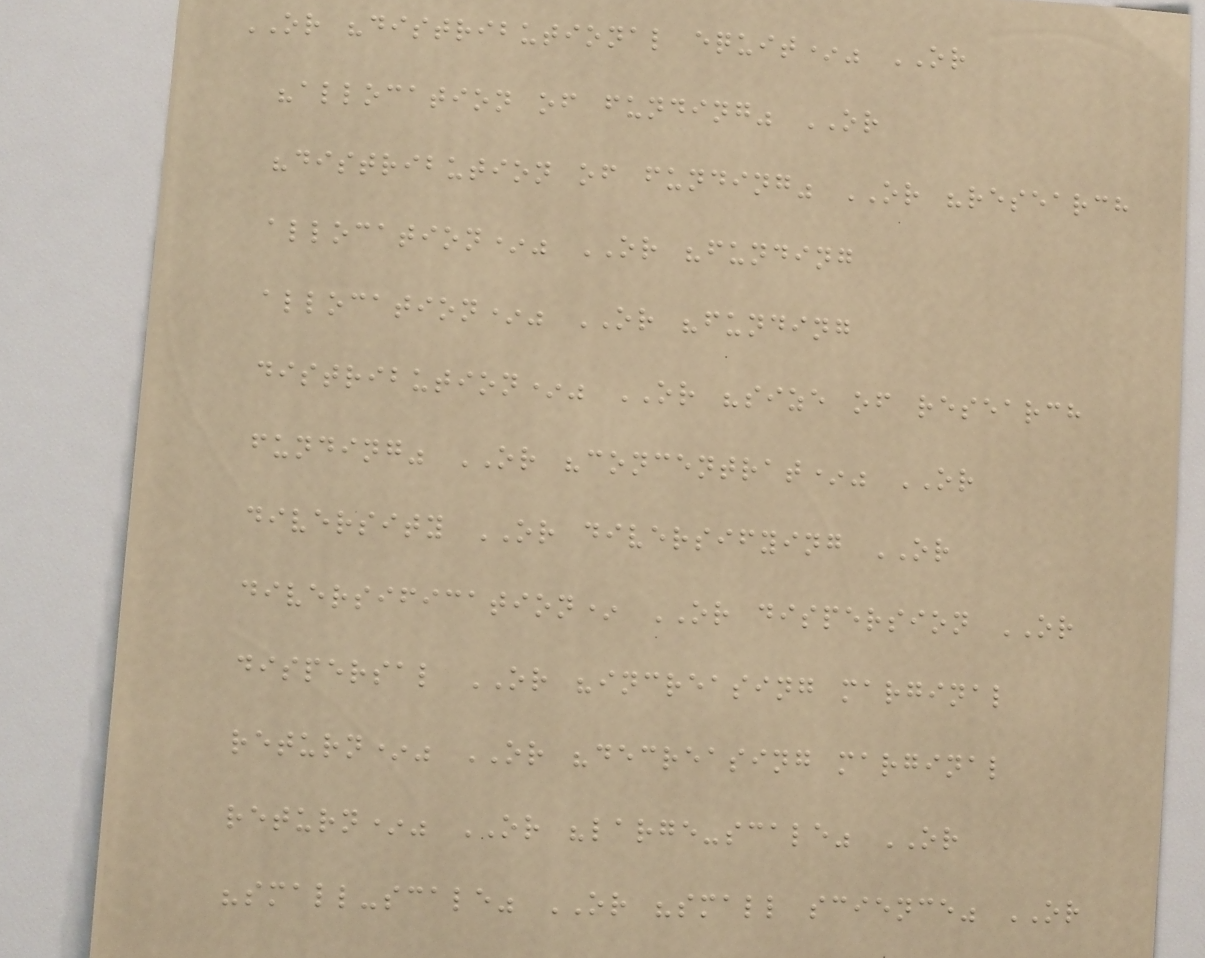OR "distributional equit*" OR
"allocation of funding" OR
"distribution of funding" OR "research
allocation*" OR "funding
allocation*" OR "funding
distribution*" OR "size of research
funding" OR "concentrat*" OR
diversity OR diversifying OR
diversification* OR dispersion OR
dispersal OR "increasing marginal
return*" OR "decreasing marginal
return*" OR "large-scale" OR
"small-scale" OR "small science" OR
